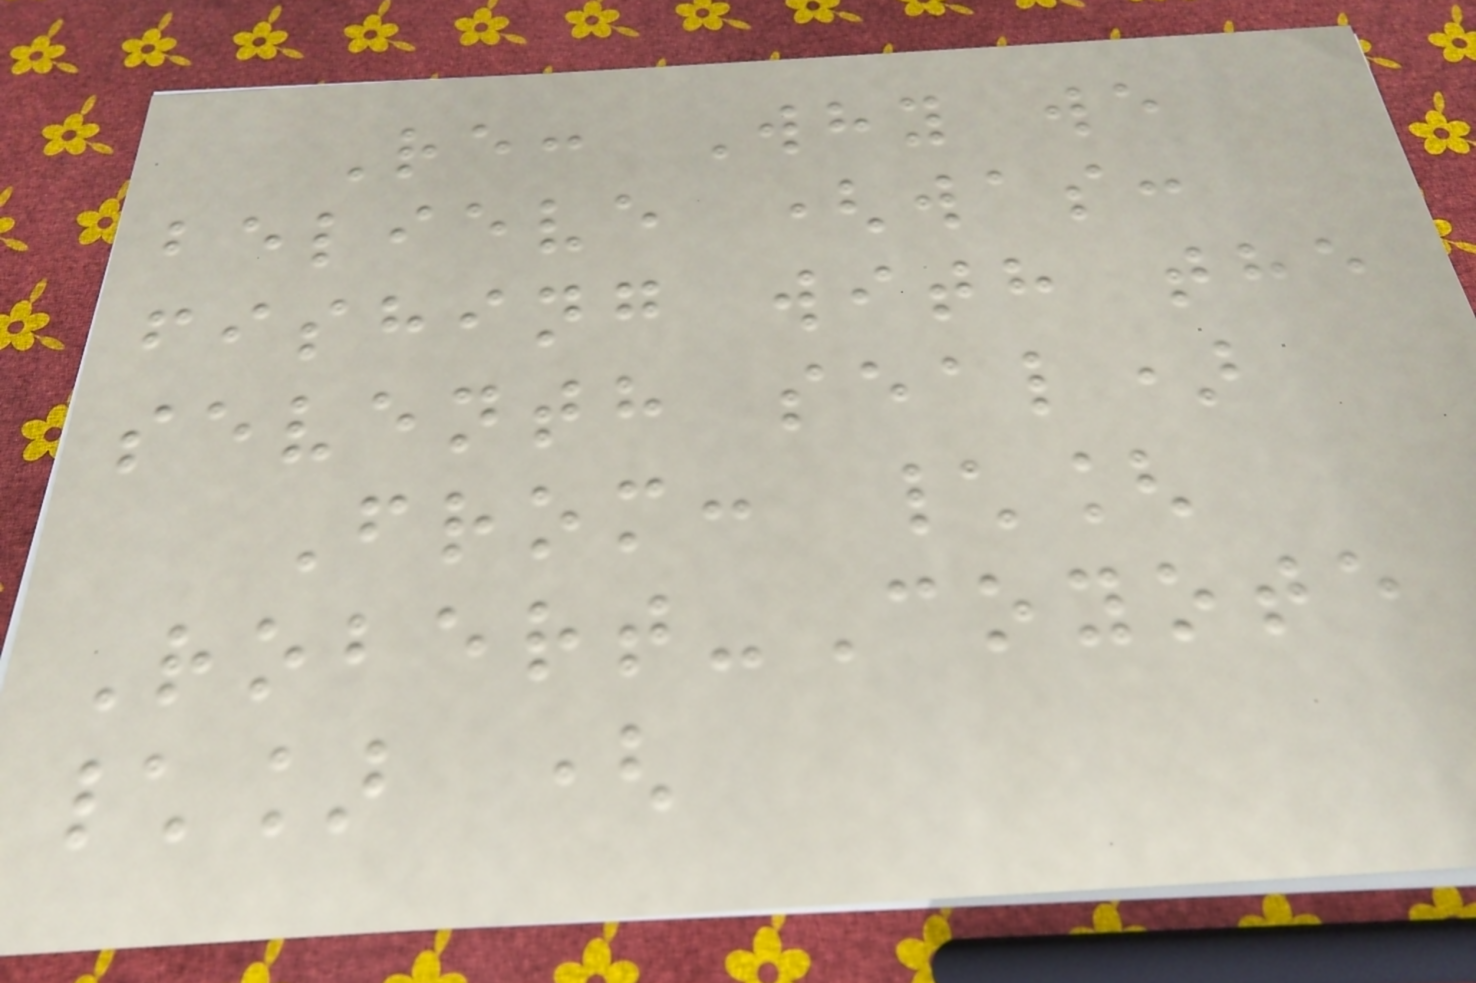Re: Why we
believe (was:
fishing with the
seventh seal)
From: \[
Robert-Coyote
\] (
